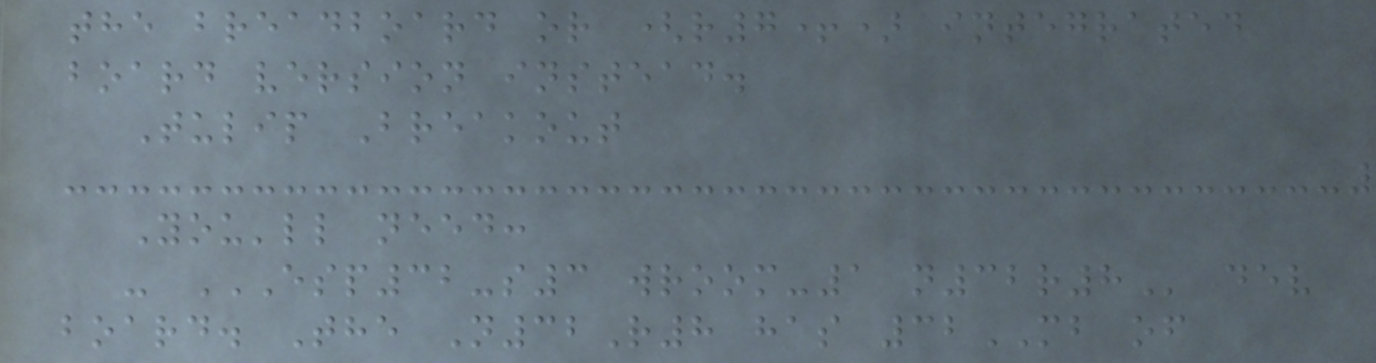the breadboard or (r7+) integrated
board version instead.
Tulip Breakout
You'll need:
- ESP32-S3 WROOM-1 N32R8 dev
board. The N32R8 has 32MB of
